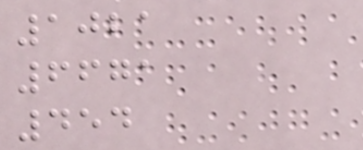1021
6671
454
